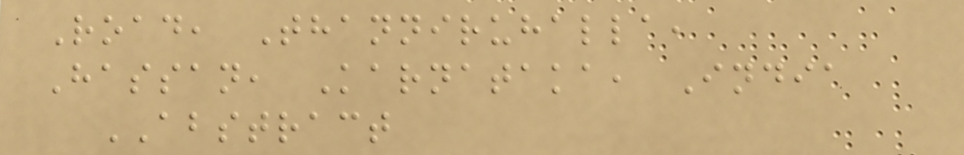Road, Thanniruhalla,
Hassan, Karnataka, India
ABSTRACT
